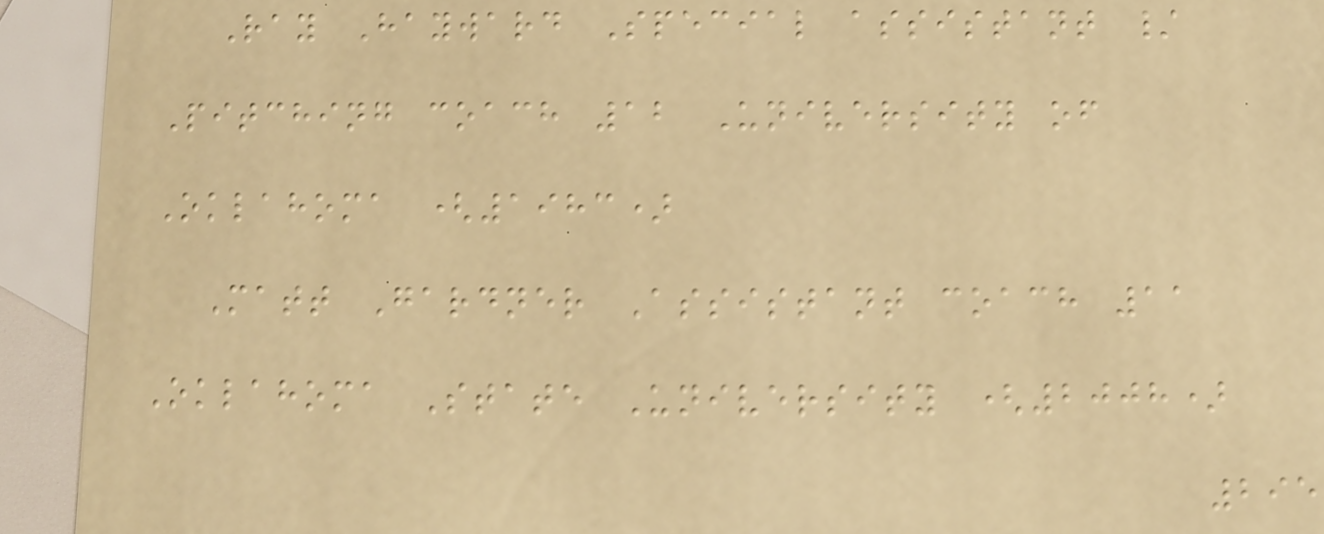Ray Hayward Special assistant /
Pitching coach 12 University of
Oklahoma (1983)
Matt Gardner Assistant coach 11
Oklahoma State University (2008)
295
